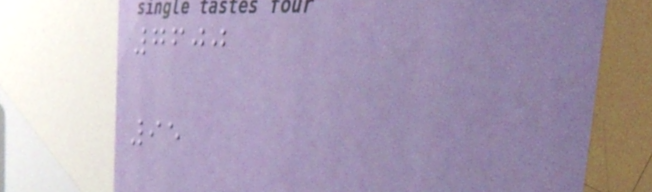7600
95
